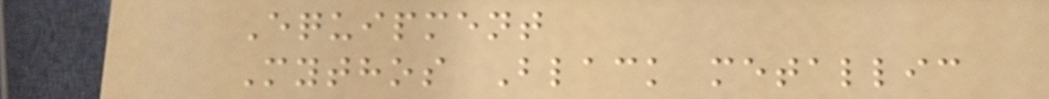Equipment
Mythos Black metallic
